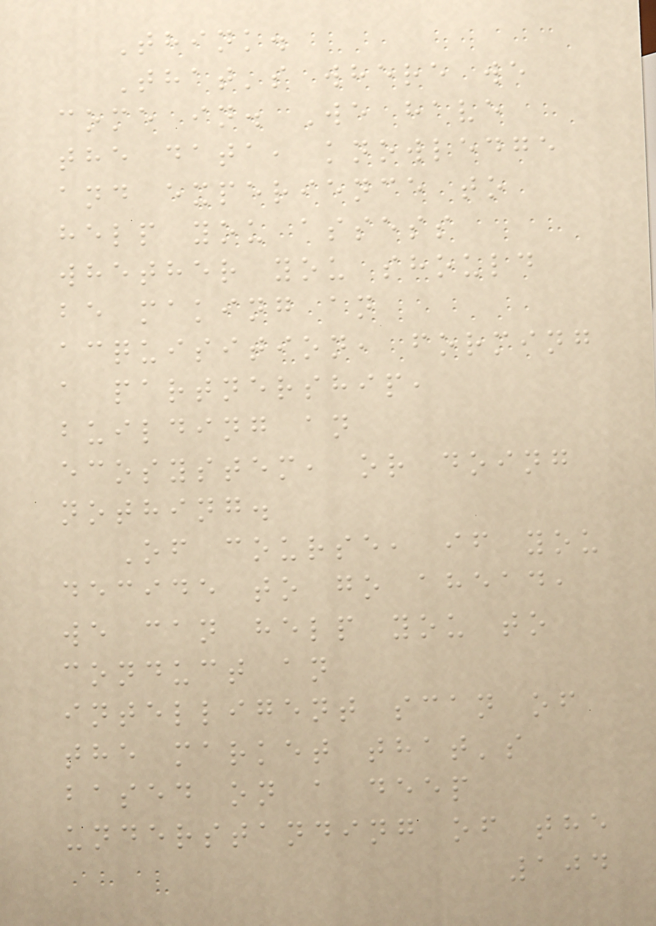Think.
That's where we
come in. We have
the data, knowledge
and experience to
help you assess
whether you should
be making an
acquisition, forming
a partnership,
building an
ecosystem, or doing
nothing.
Of course, if you
decide to go ahead,
we can help you to
conduct an
intelligent scan of
the market that's
based on a deep
understanding of the
104
